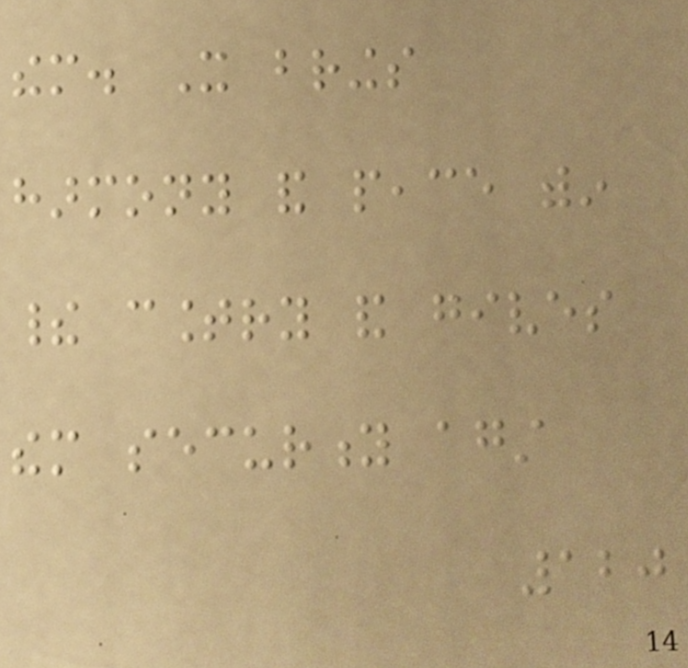them. It brings
harmony and peace within
their country and gives
them security against
120
